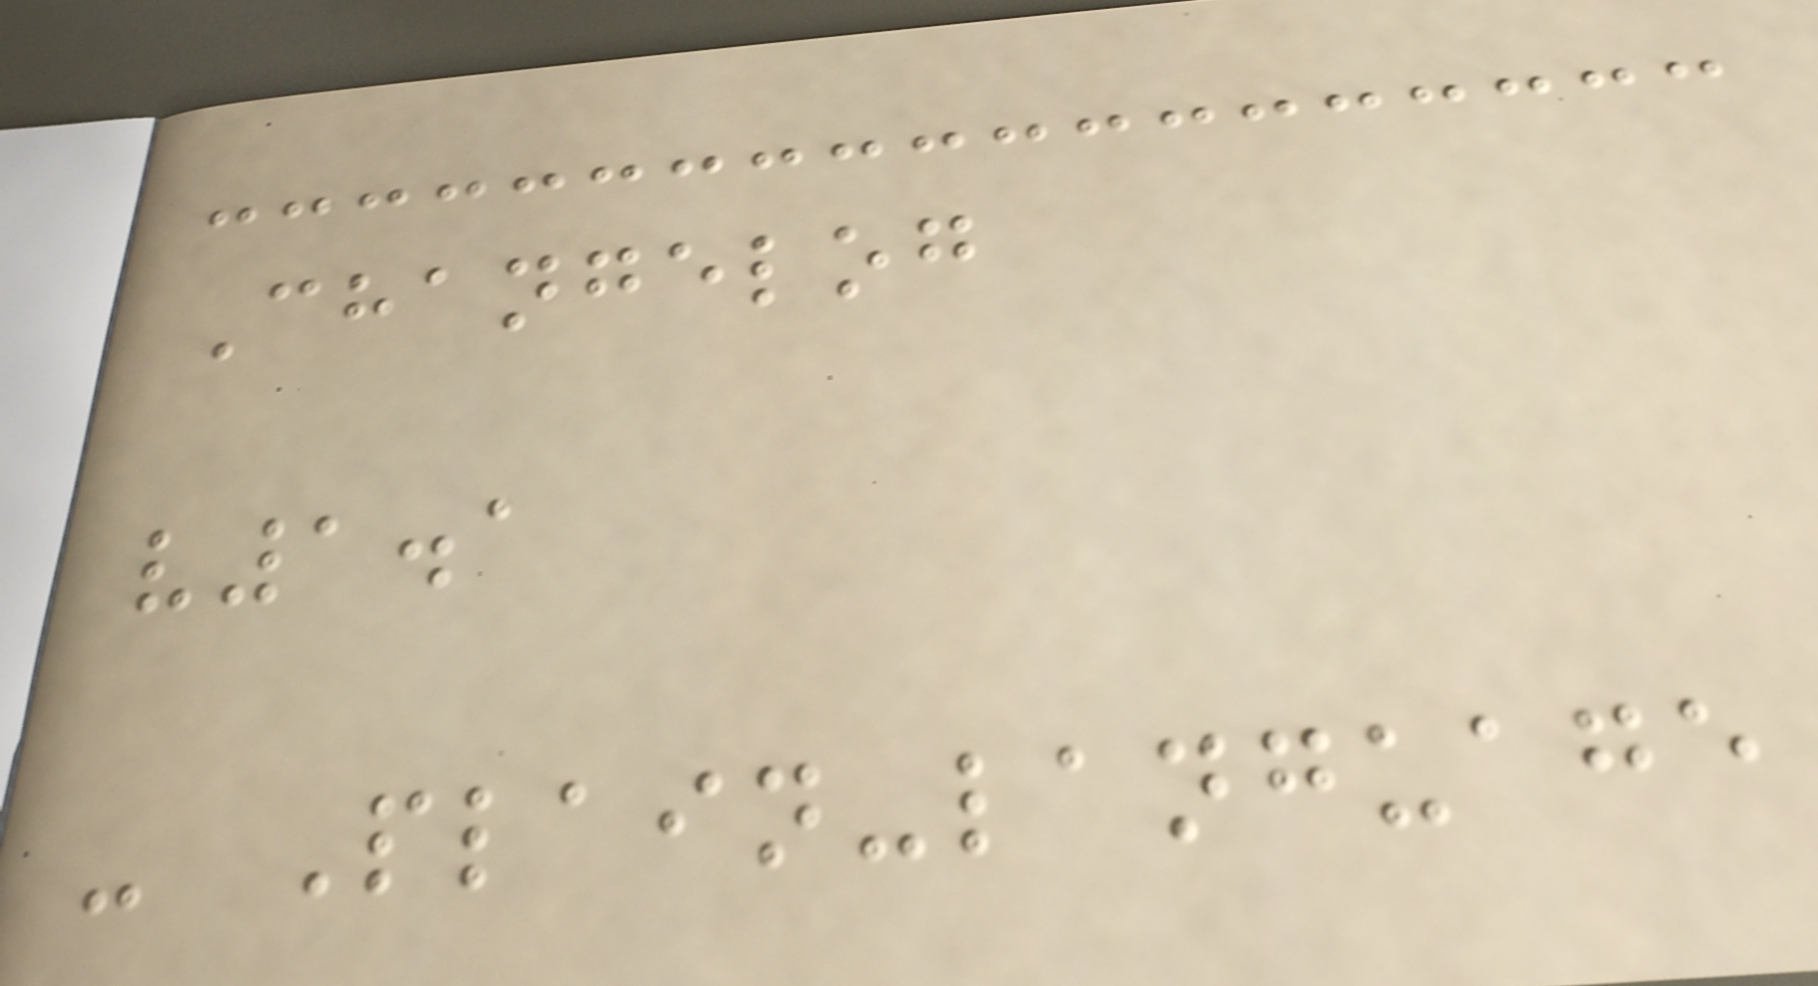Changelog
v1.1
- Plain-language
